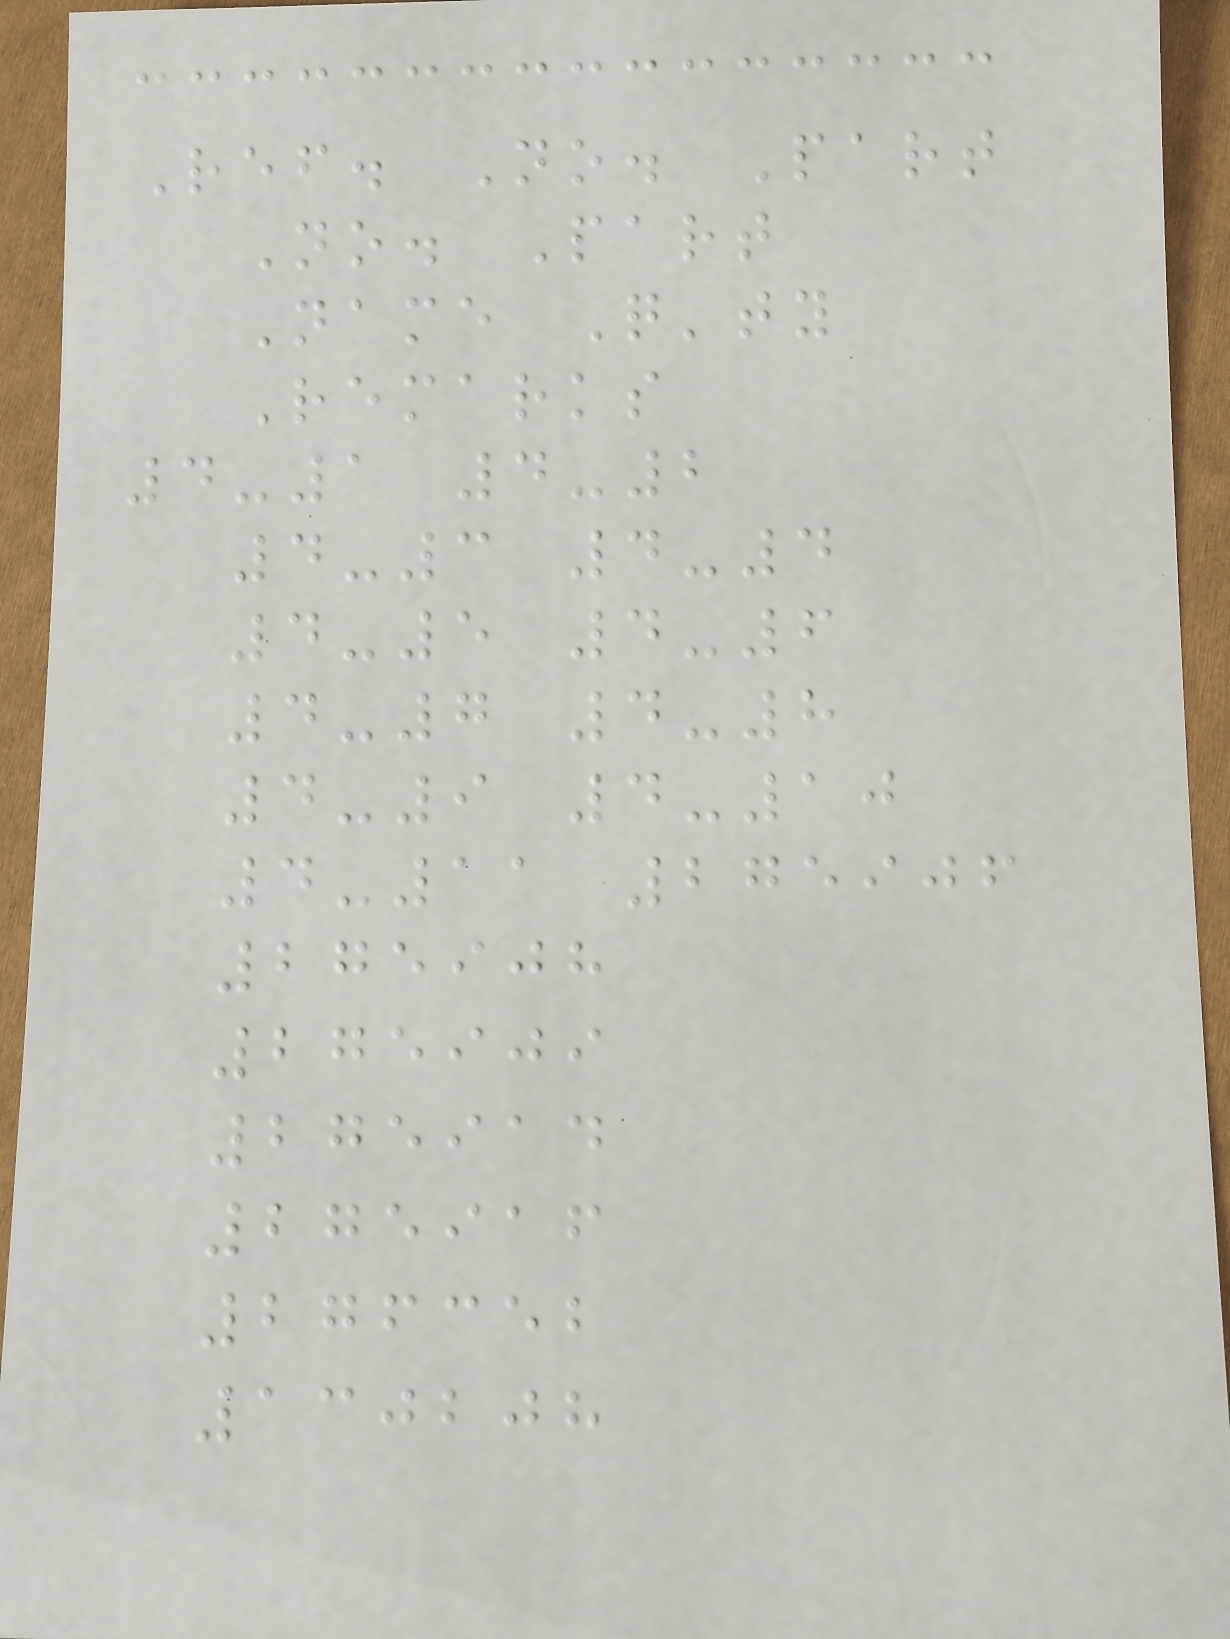Ref. No. Part
No. Part
Name Q'ty
Remarks
4-1 4-2
4-3 4-4
4-5 4-6
4-7 4-8
4-9 4-10
4-11 275906
275908
275909
275914
275916
276352
130208
